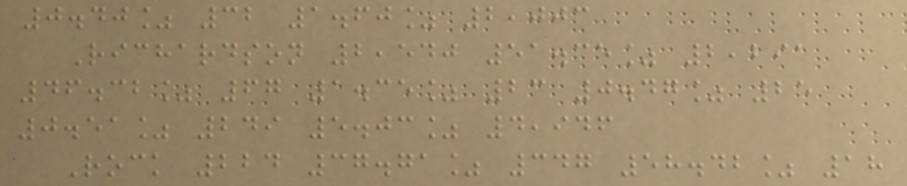0.40% 32 1.60% 2,003
Richardson 2,540 51.35% 2,291
46.32% 67 1.35% 23 0.47% 25
0.51% 249 5.03% 4,946
Rock 224 37.71% 347 58.42% 18
